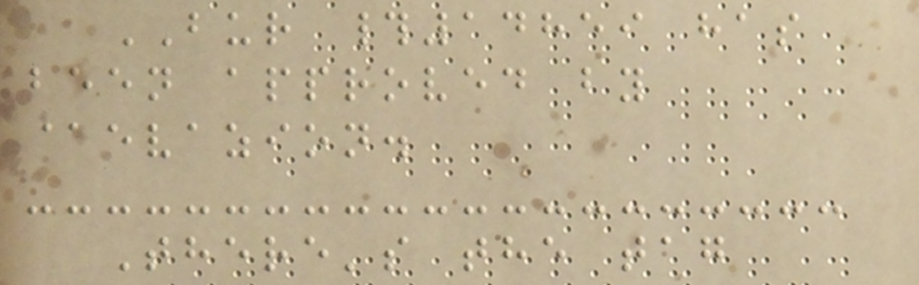BUR #14859 has
been approved by
@evazion.
There's the tag
